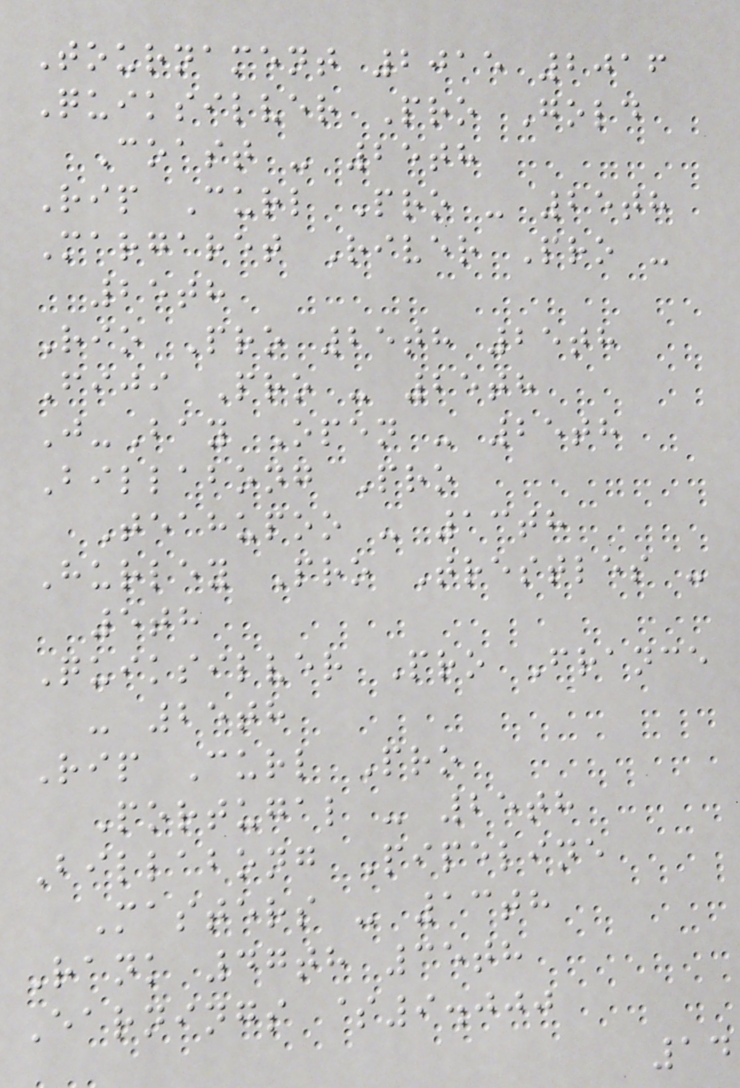Tournament 2015 2016
Quiksilver Pro Gold
Coast - 25th
Rip Curl Pro - 25th
Margaret River Pro -
25th
Rio Pro 25th 25th
Fiji Pro - 25th
J-Bay Open - 25th
Billabong Pro
Teahupoo - 13th
Hurley Pro Trestles -
5th
Quiksilver Pro France
- 25th
Rip Curl Pro
Portugal - 25th
Billabong Pipeline
Masters - 13th
Rank 47th 35th
Earnings $9.000
14
